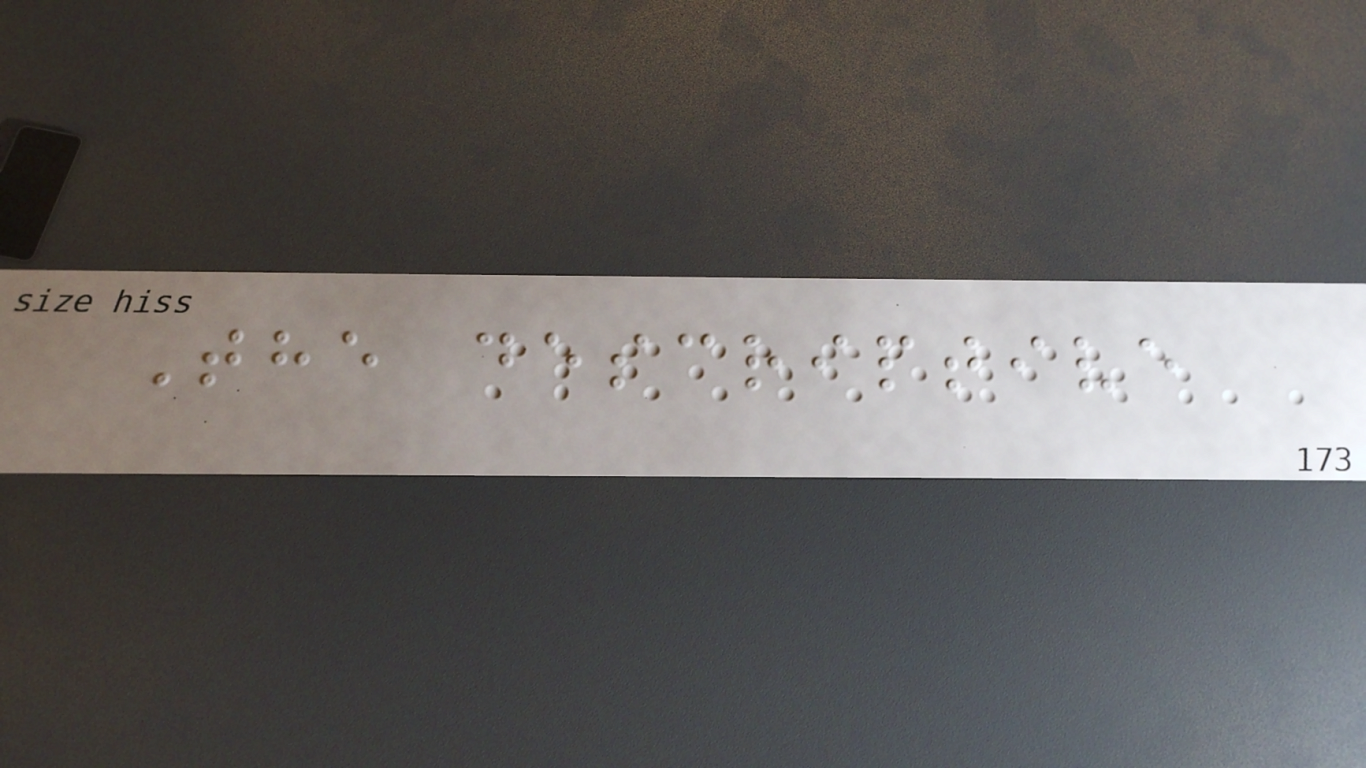The descriptive
